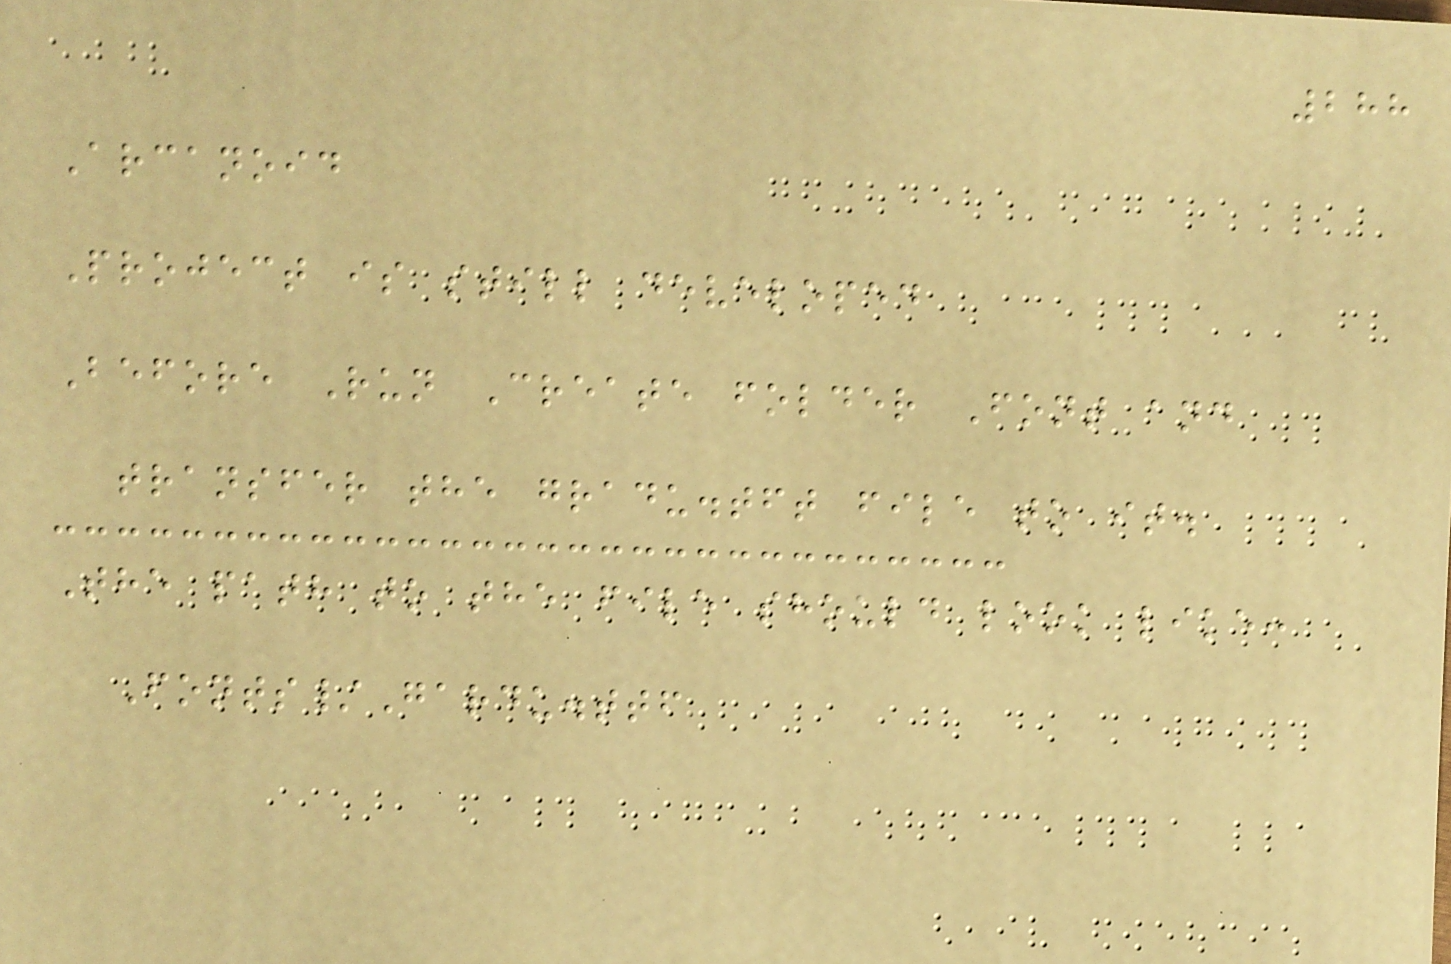288
Arcanoid
Project is still developed
Before Run Create folder Font and
transfer the gradu.tft file to it.
The path to the file should look like:
Fonts/Gardu.ttf
